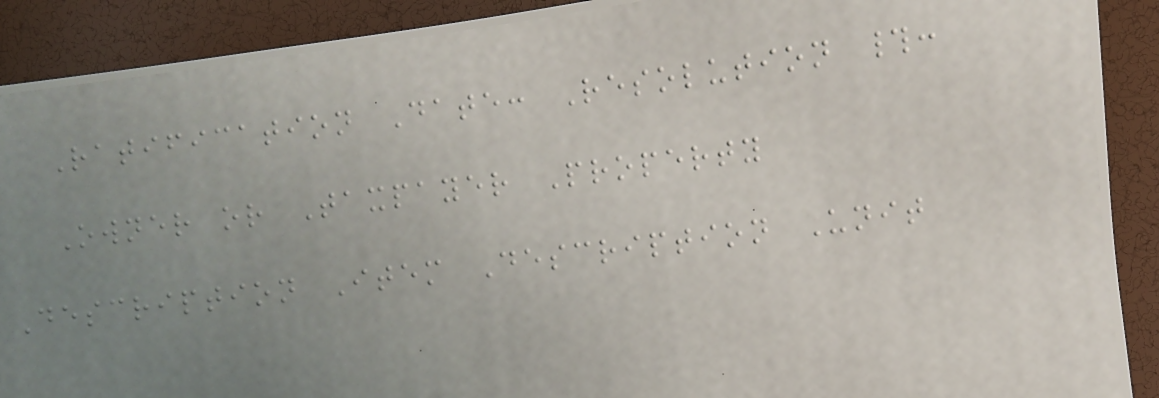Ratification Date: Resolution #:
Owner or Taxpayer Property
Description Item Description Unit
